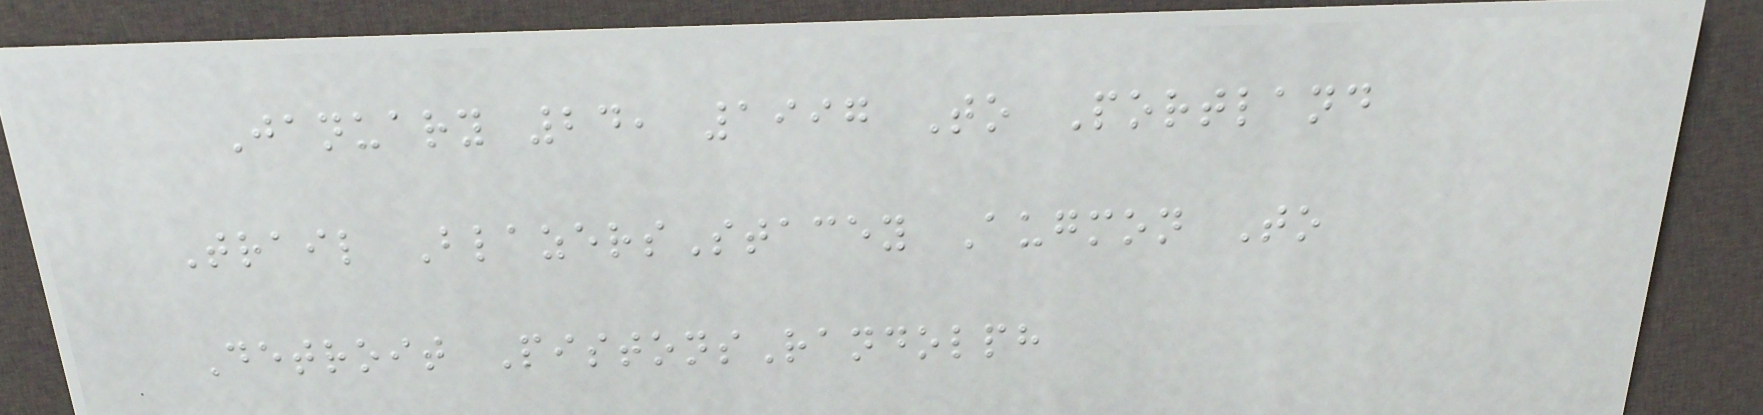January 24, 1997 To Portland
Trail BlazersStacey Augmon To
Detroit PistonsRandolph
